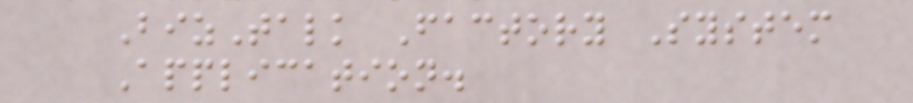BizTalk Factory System
Application.
